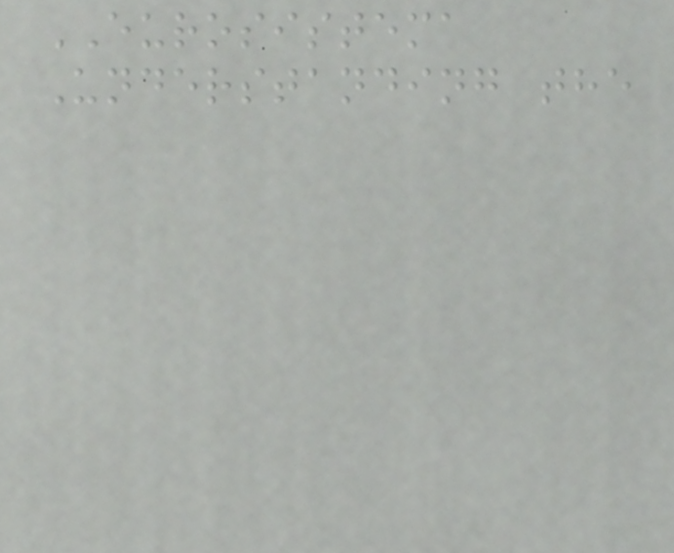EUROSISTEMA
Understanding the
